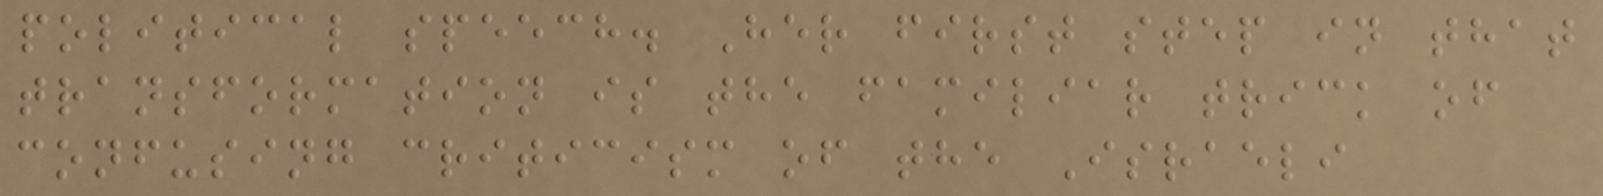political speech. Her first step in that
transformation is the familiar trick of
confusing criticism of the Israeli
